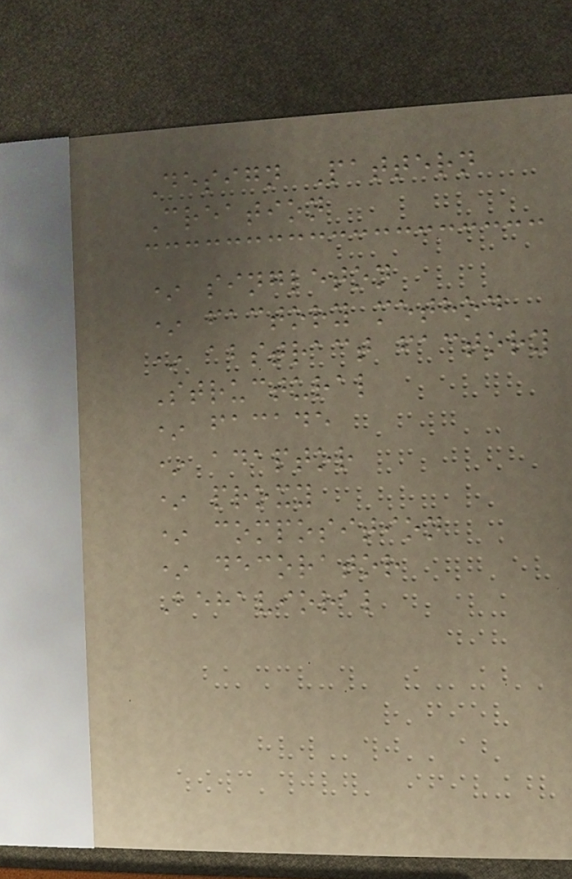Design Pattern
Creation
* singleton
* factory method
* abstract factory
Structural
* facade
* adaptor
* proxy
* composition
* decorator
Behavioral
